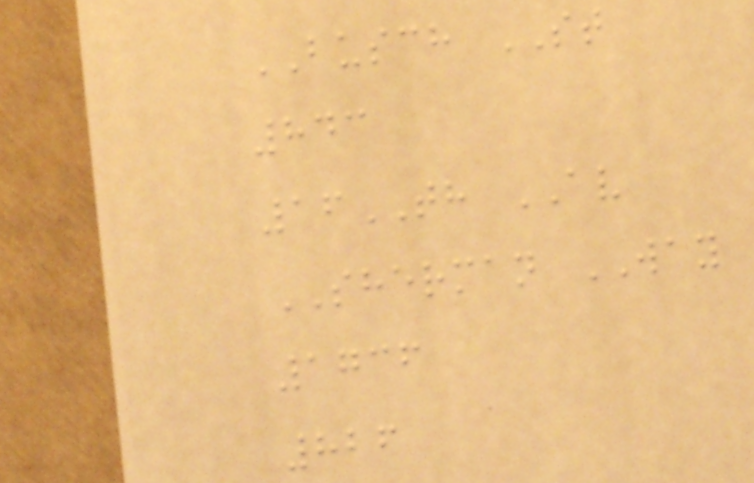BUSCH ST
843
16TH AV
SHERMAN WAY
1736
826
